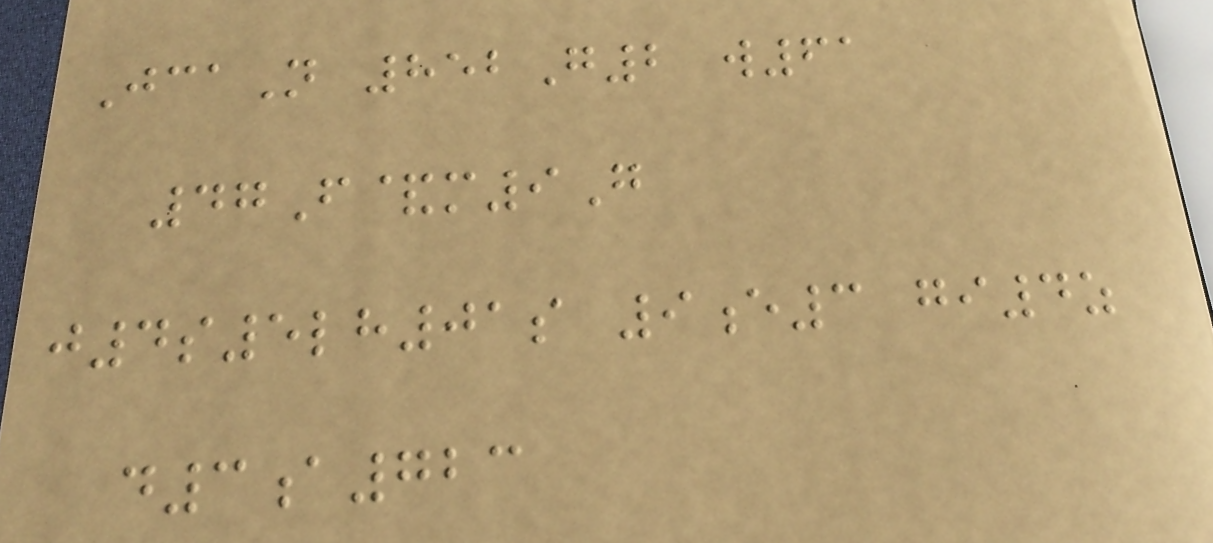JcaN 852G2 w61
47F&m9G
j4s5lh01s 9e3 gi4z
d3a723
